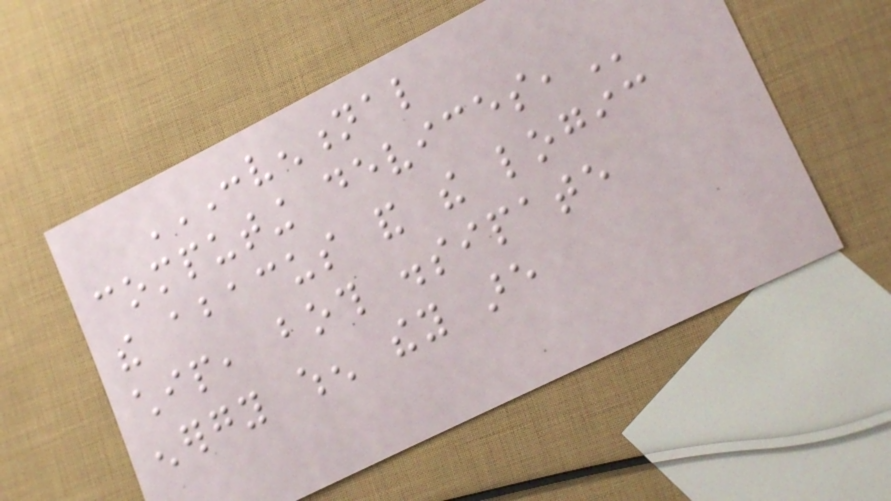CONVENTIONAL
COMPUTING DEVICES,
the abacus and the logic
chip, both dissipate
energy when they are
